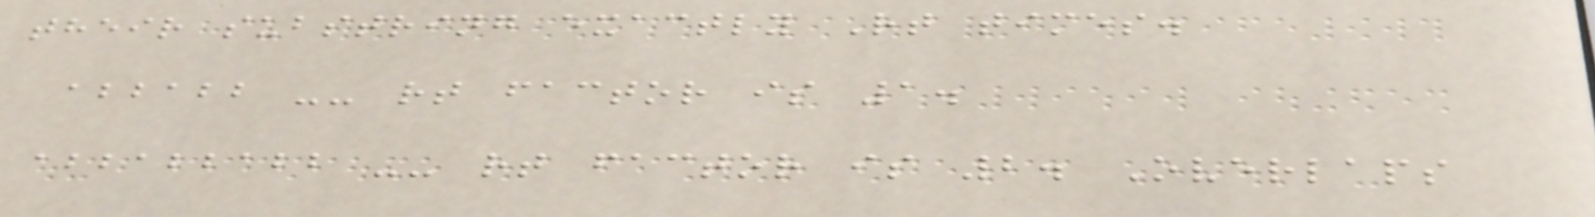their substring exactly Rt times.
abbabb -- rt factor is 1.
abbabbabb -- rt factor is 2. Overlaps
